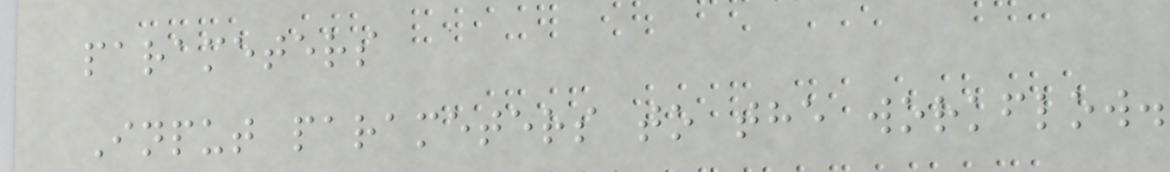parameters
Input parameters to the workflow.
